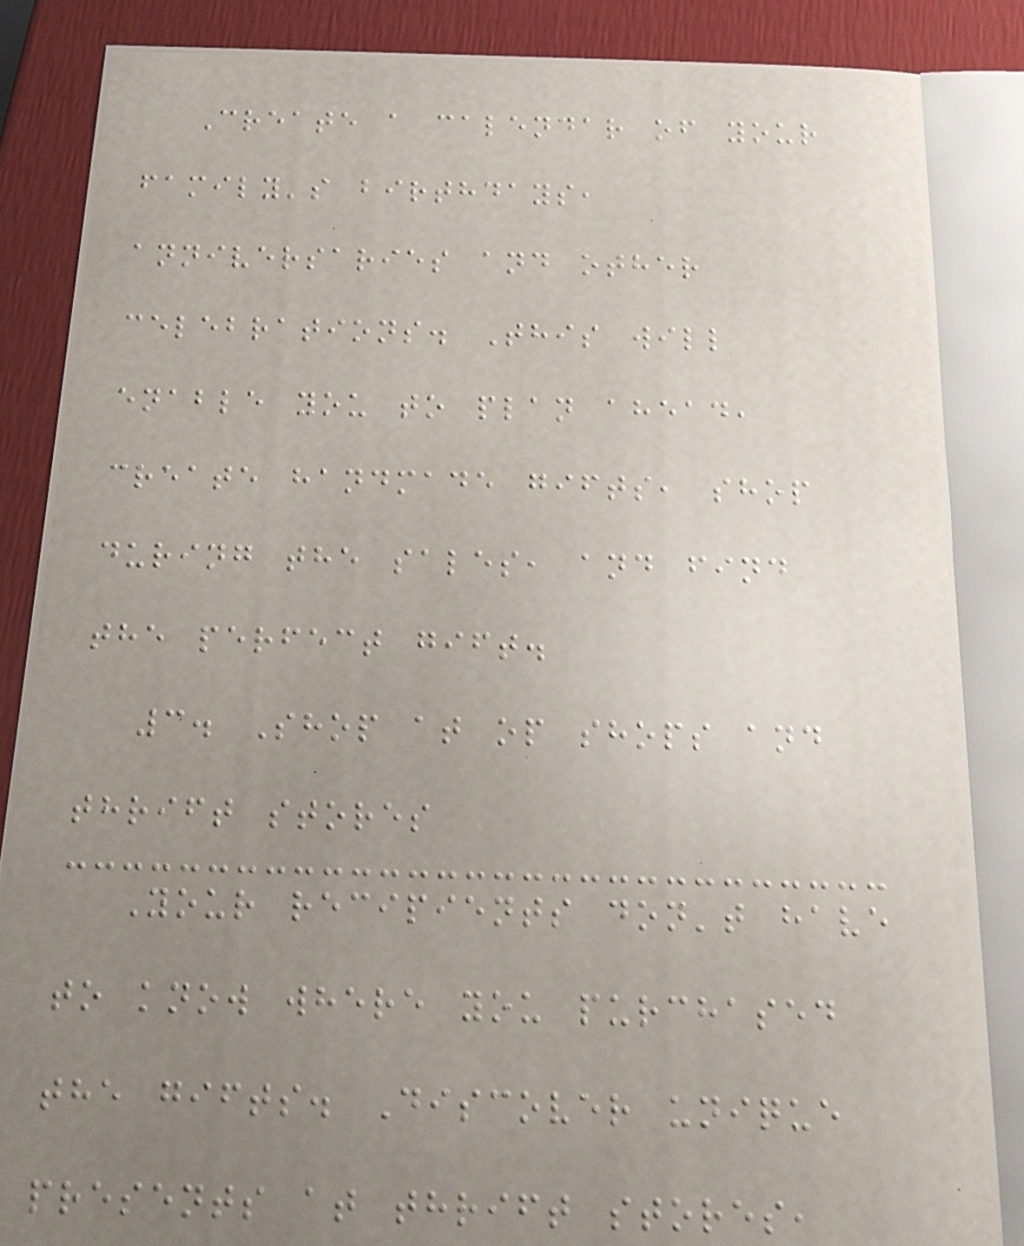Create a calendar of your
family's birthdays,
anniversaries and other
celebrations. This will
enable you to plan ahead,
create handmade gifts, shop
during the sales, and find
the perfect gift.
3. Shop at op shops and
thrift stores
Your recipients don't have
to know where you purchased
the gifts. Discover unique
presents at thrift stores,
